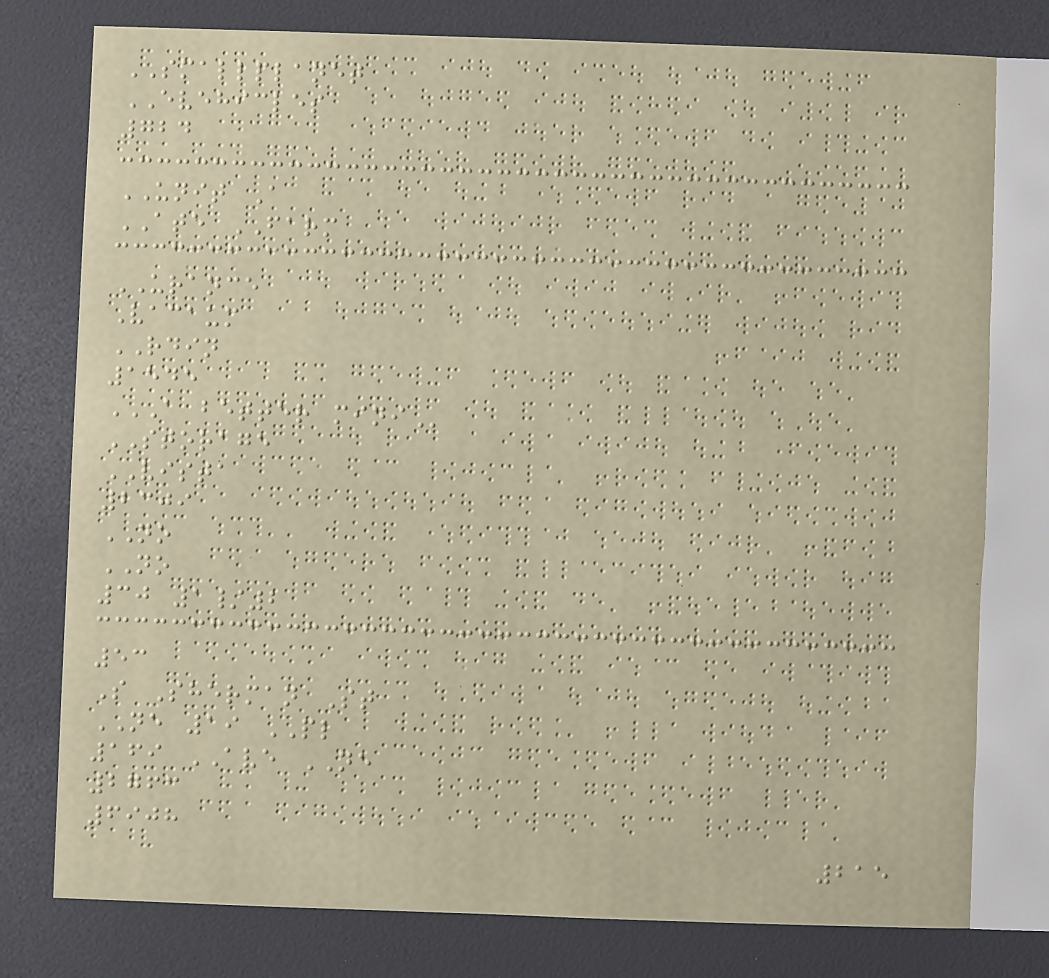SMALLPLANET
EVEHICLES
724
UNIT A
ATE FARM
URANCE
Vacaum
RDIN
1545
A BETTER MINI
STORAGE
VISTA
2309
NO
NO
30 1/2
53
S Sherman St
NE 19 PL
169 AVE NE
2763
6908
215
